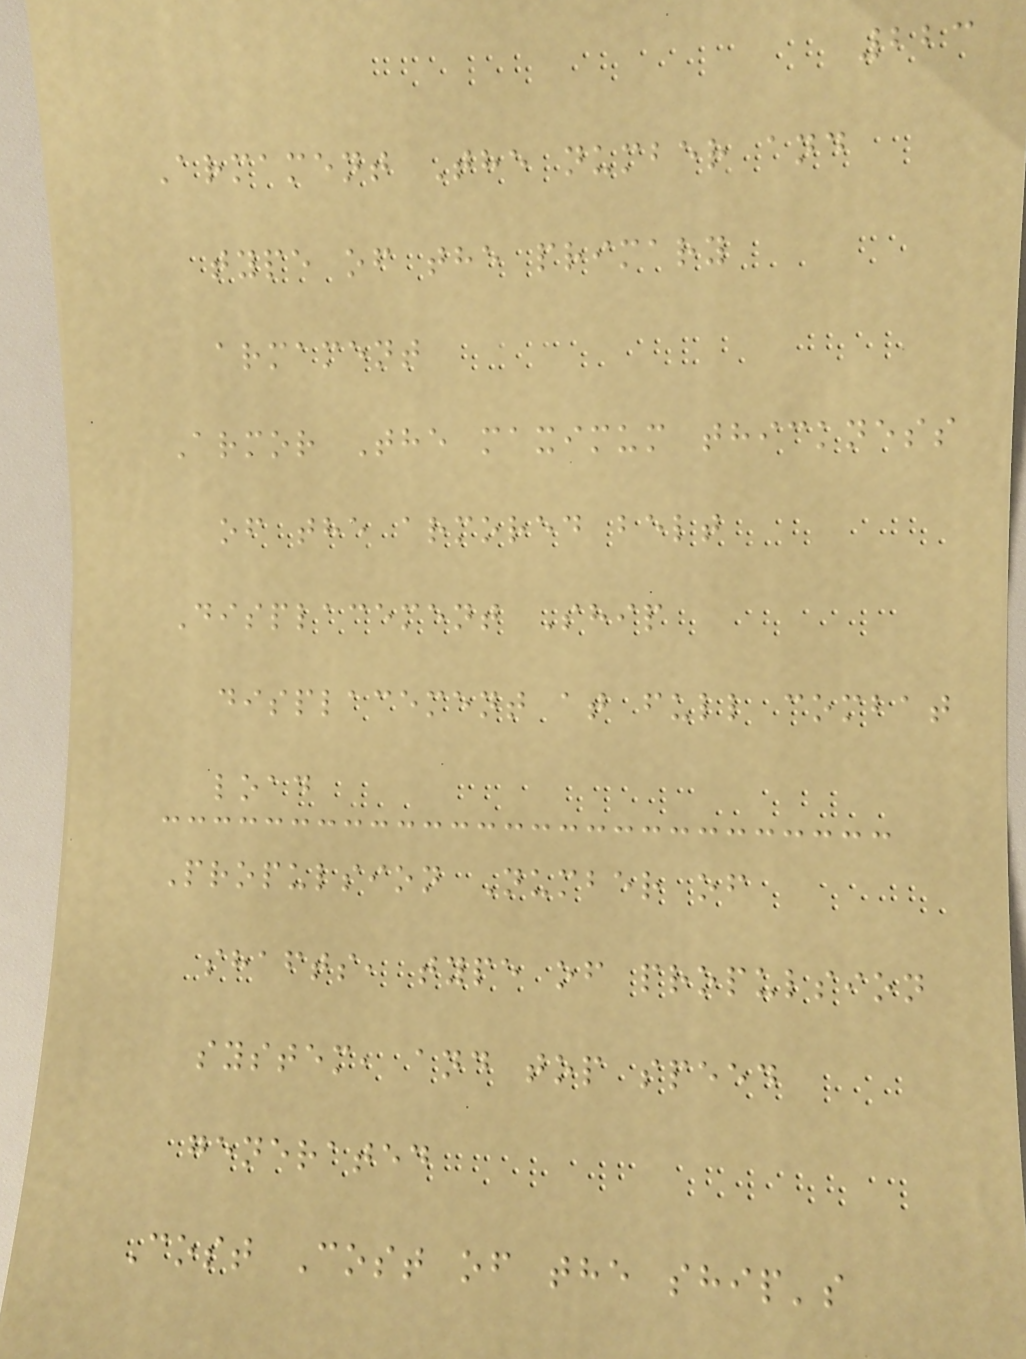223
Armament The number and
type of the primary
armament
Armor The maximum thickness
of the armored belt
Displacement Ship
displacement at full combat
load
Propulsion Number of
shafts, type of propulsion
system, and top speed
generated
Cost Cost of the ship's
